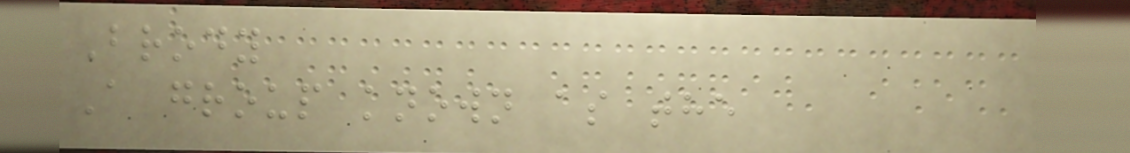Brody
A group known as the
